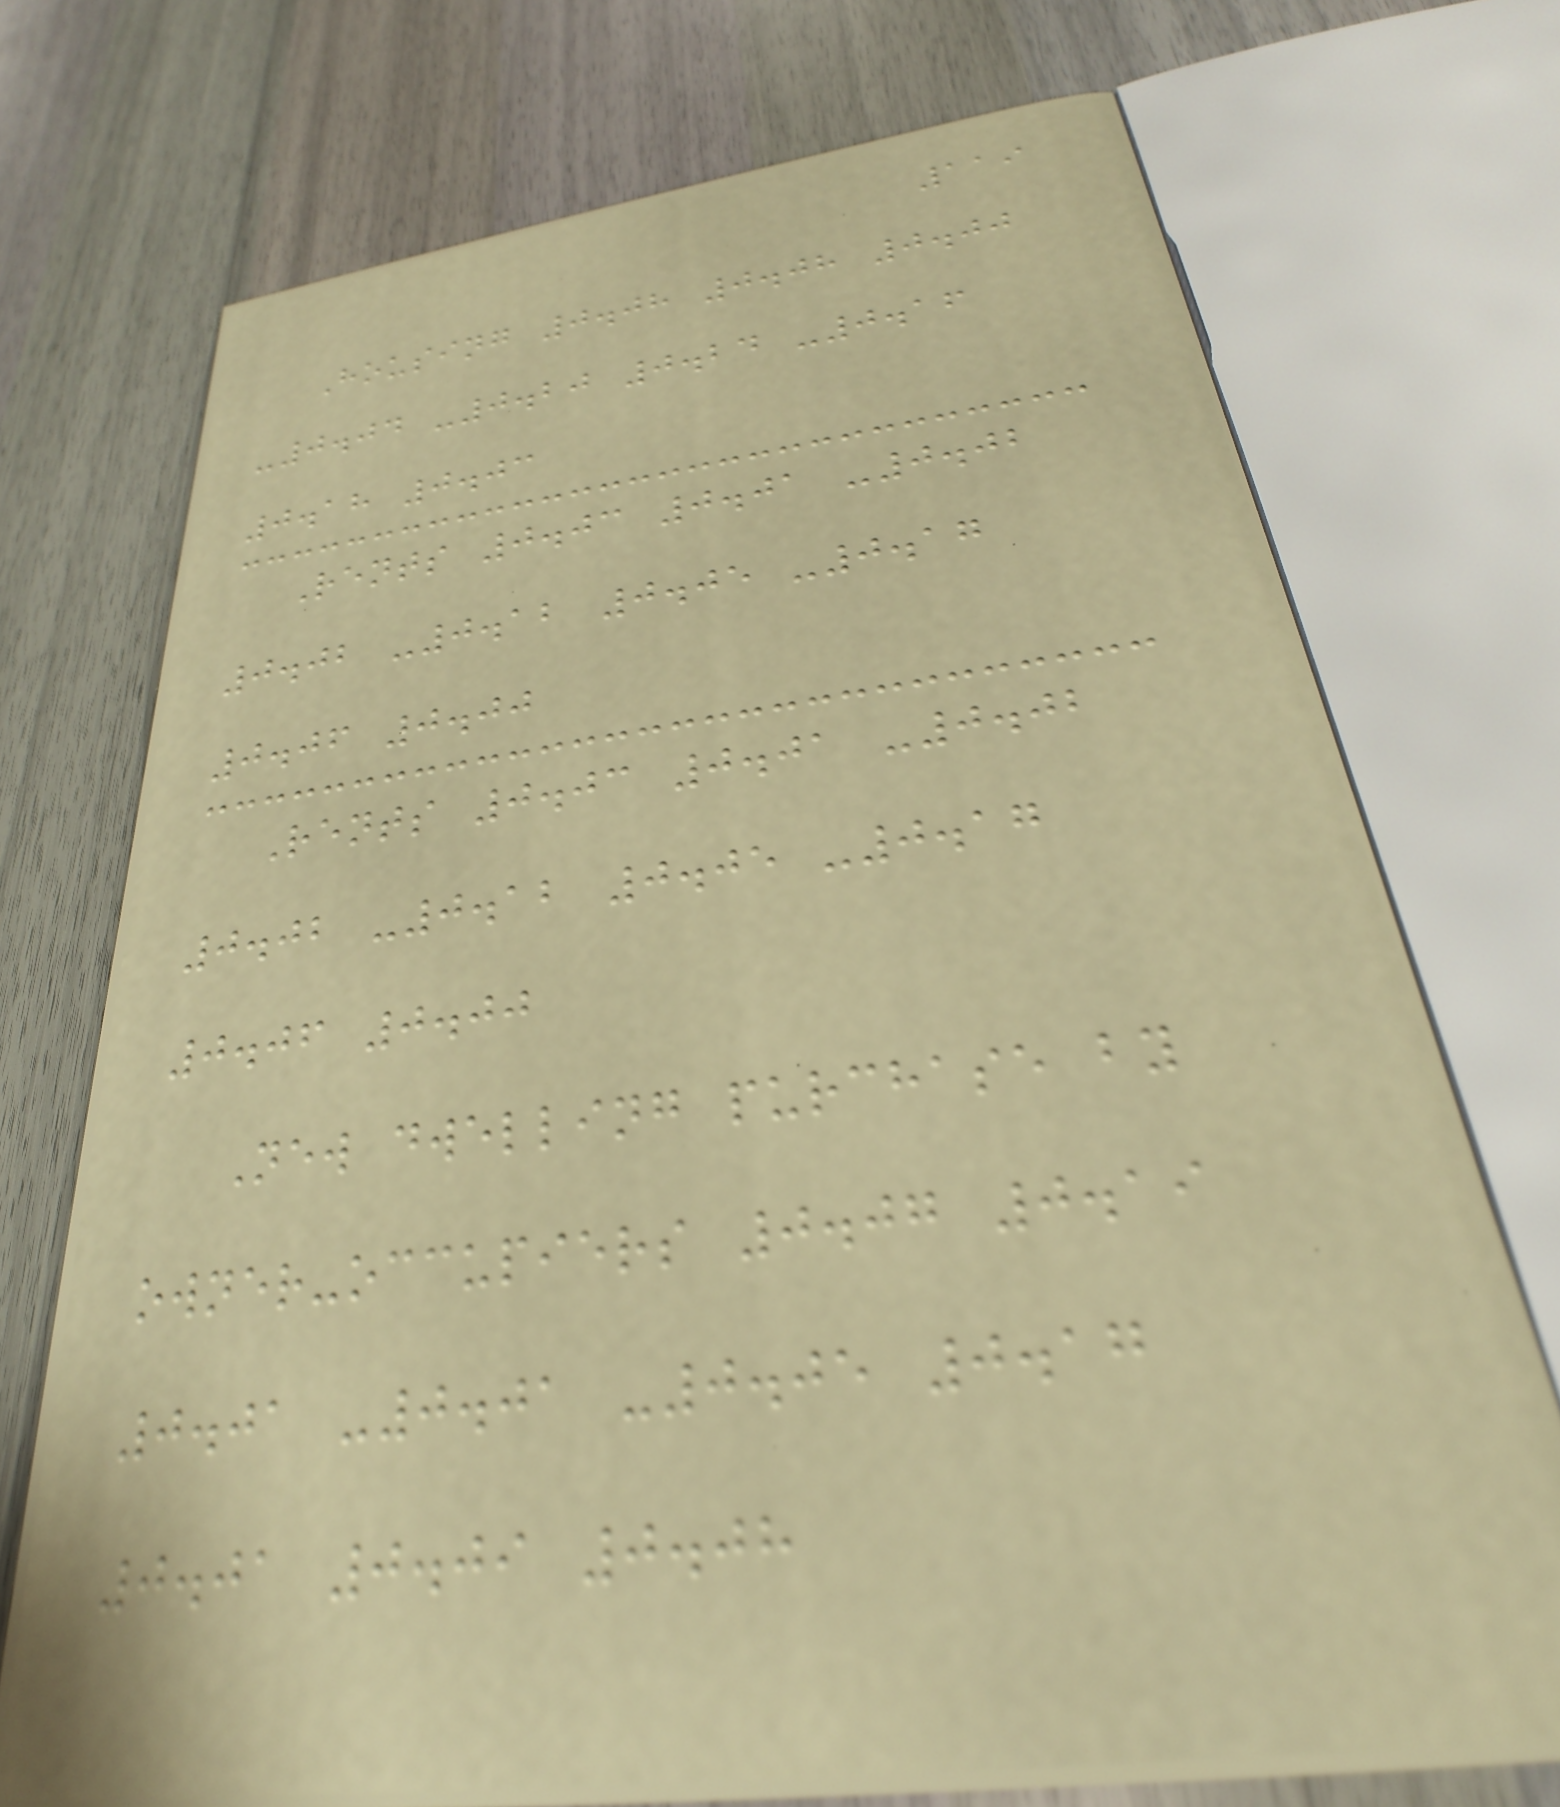119
Housing 0.08 0.08 0.00
-0.04 -0.20 0.24 -0.16
0.18 0.03
Rents 0.03 0.01 -0.02
0.02 -0.12 0.05 -0.17
0.06 0.00
Rents 0.03 0.01 -0.02
0.02 -0.12 0.05 -0.17
0.06 0.00
New dwelling purchase by
owner-occupiers 0.07 0.19
0.01 -0.01 -0.05 0.17
0.01 0.09 0.08
